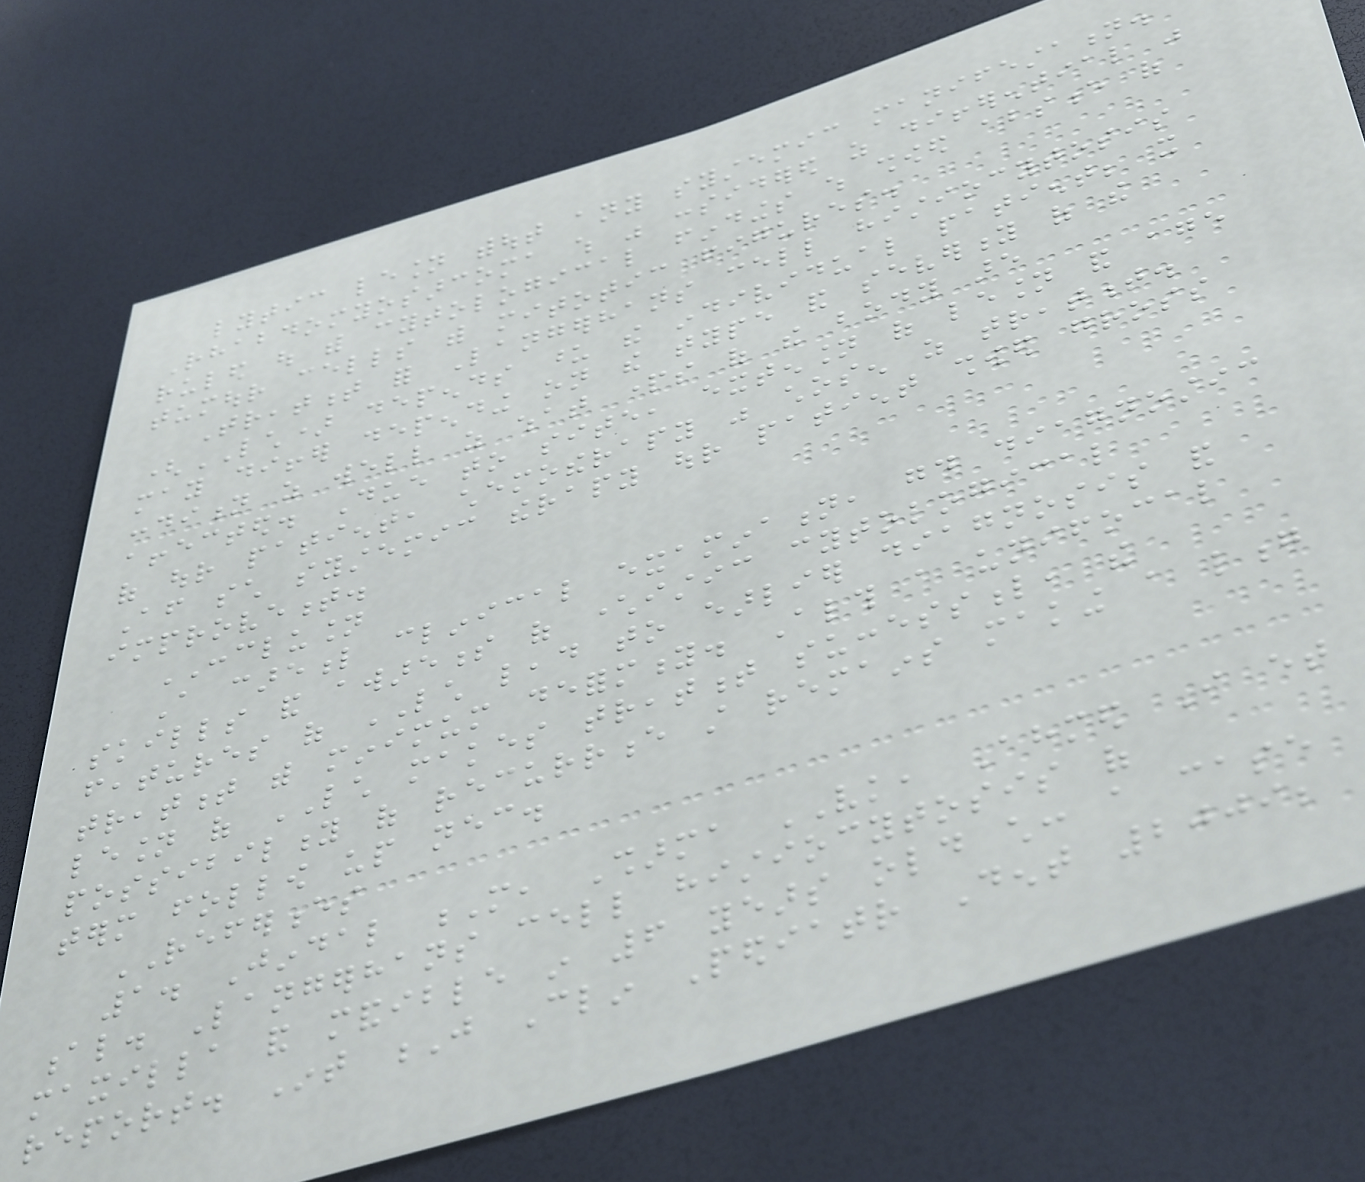lytic lesion without any systemic manifestation.
Rhabdomyosarcoma which was considered as differential was
ruled out with cytological findings which showed absence of
tumour cells with mitotic figures.
Treatment for Langerhans cell histiocytosis
(LCH) depends upon the individual patient; it
may differ depending on the type and severity of the
condition as well as what parts of the body are
affected. Due to site, extension of lesion and age
of our patient, chemotherapy was chosen as treatment.
After such systemic therapy our patient showed gross
improvement.
CONCLUSION
A careful clinical examination, good diagnostic
skills and awareness of characteristic cytological
features of LCH lead to earlier diagnosis and
treatment with minimum deformity. Although a unifocal
lesion of LCH makes treatment successful, the
possibility of recurrence still remains making a long
term follow up necessary.
REFERENCES
1. Jindal M, Sharma VK, Ahmed I et
al. Langerhans cell histiocytosis of
maxilla and mandible in 6 years old child: a case
report. Int J Clin Pediatr Dent 2009;
